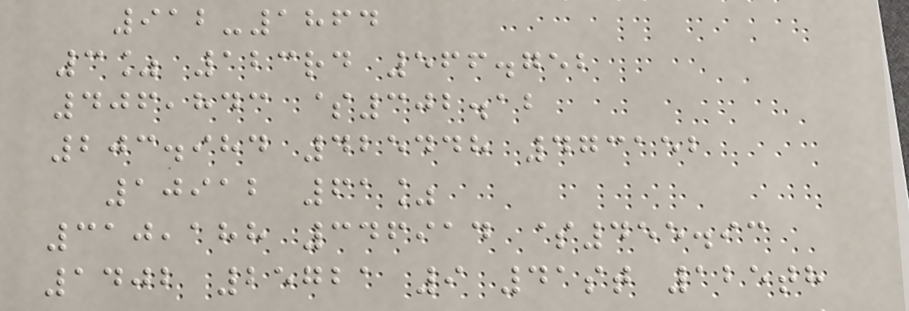912-1864
3% 123rd 566.752
406,843 $302.12
203.984 425448 473152
10912 61%
310,188 346914 $455.93
1402 25721 9 41st 125th
